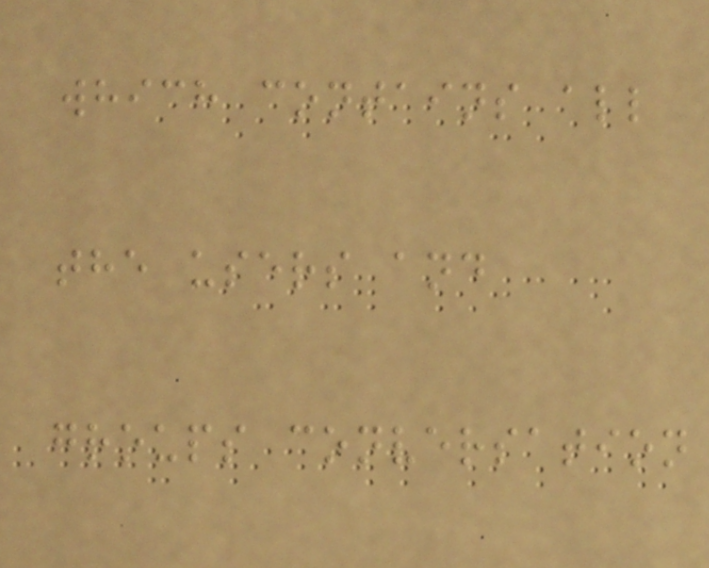which contains all
the users and
groups conversation
